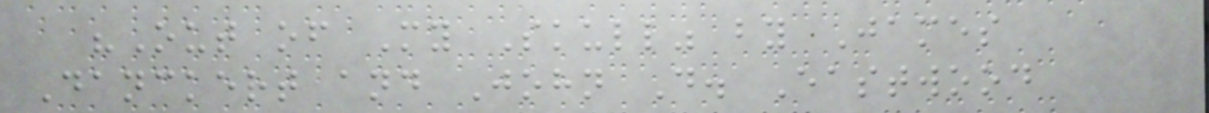"Out of My Skull" by James
Danckert and John D. Eastwood
